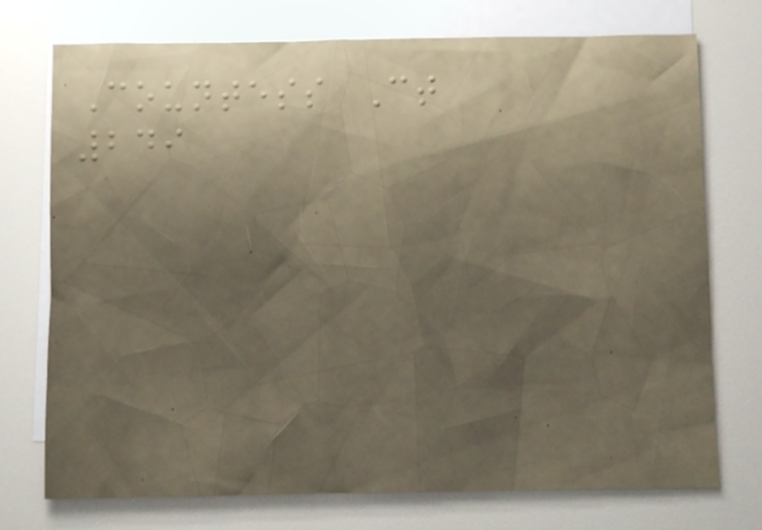Countess Ct
249
